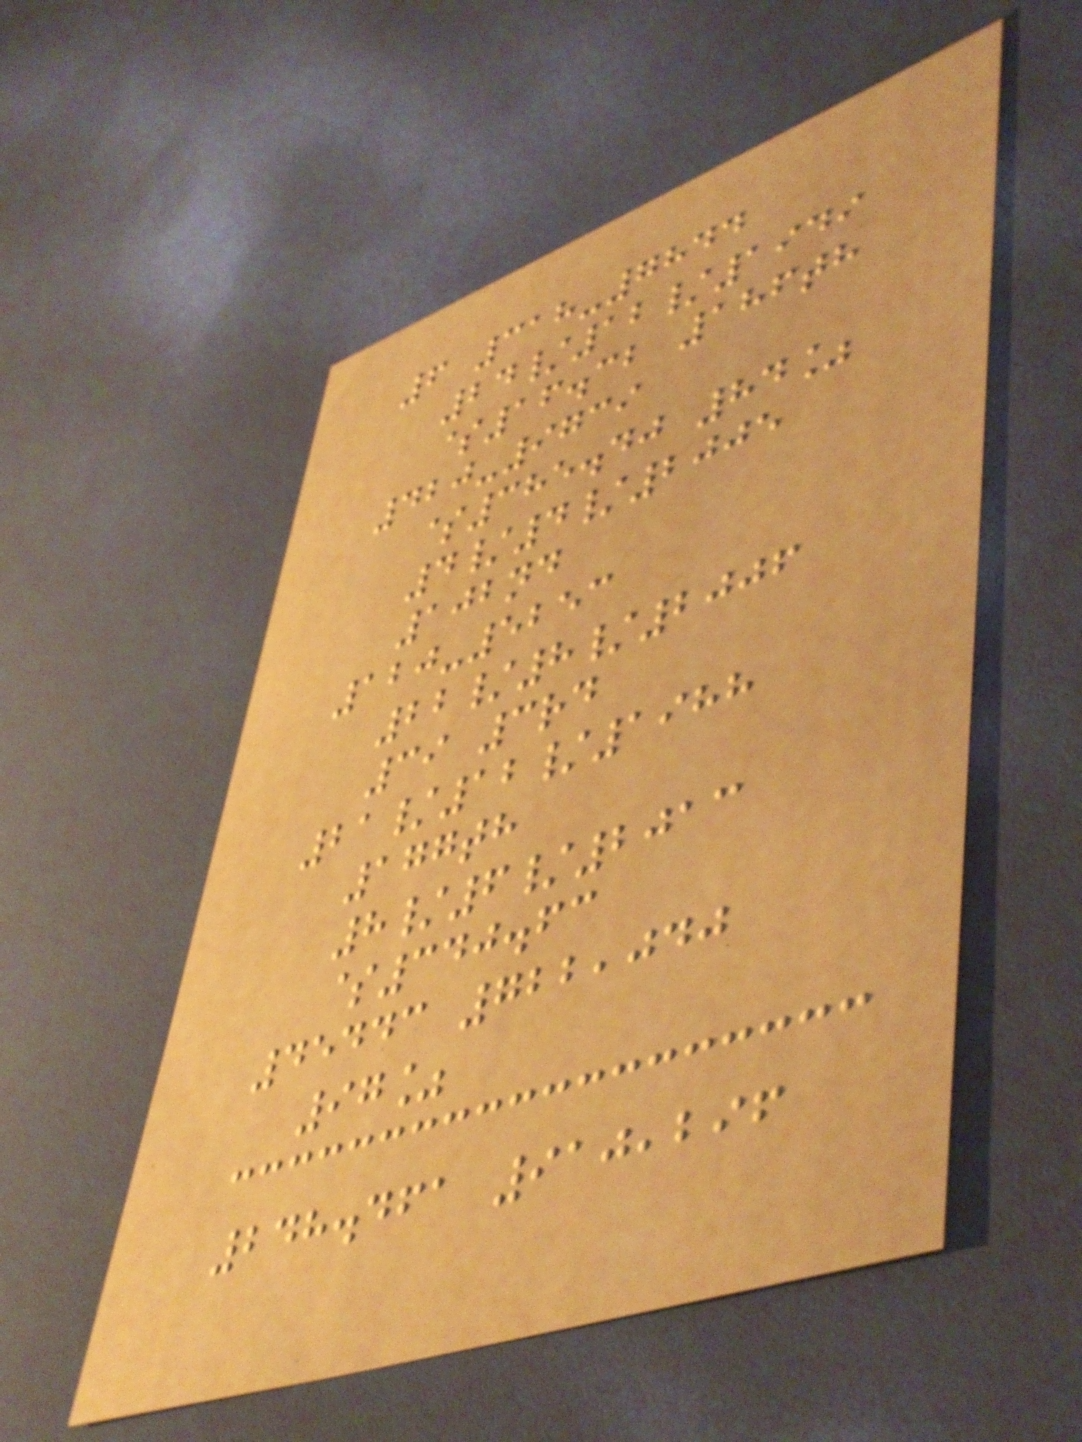6 318-7844
24/12/1949
$16.32 186th
420-9739
$385.40 84%
4/4/2005
102nd
120-5253
22/8/2006
39 3rd
21/12/1988
177th
8/6/2013
$340.63
45443 722,040
97%
248.461 910,296
